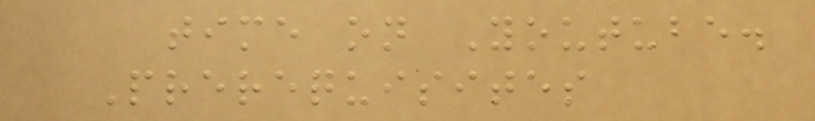time on Youtube.
Prerequisites
